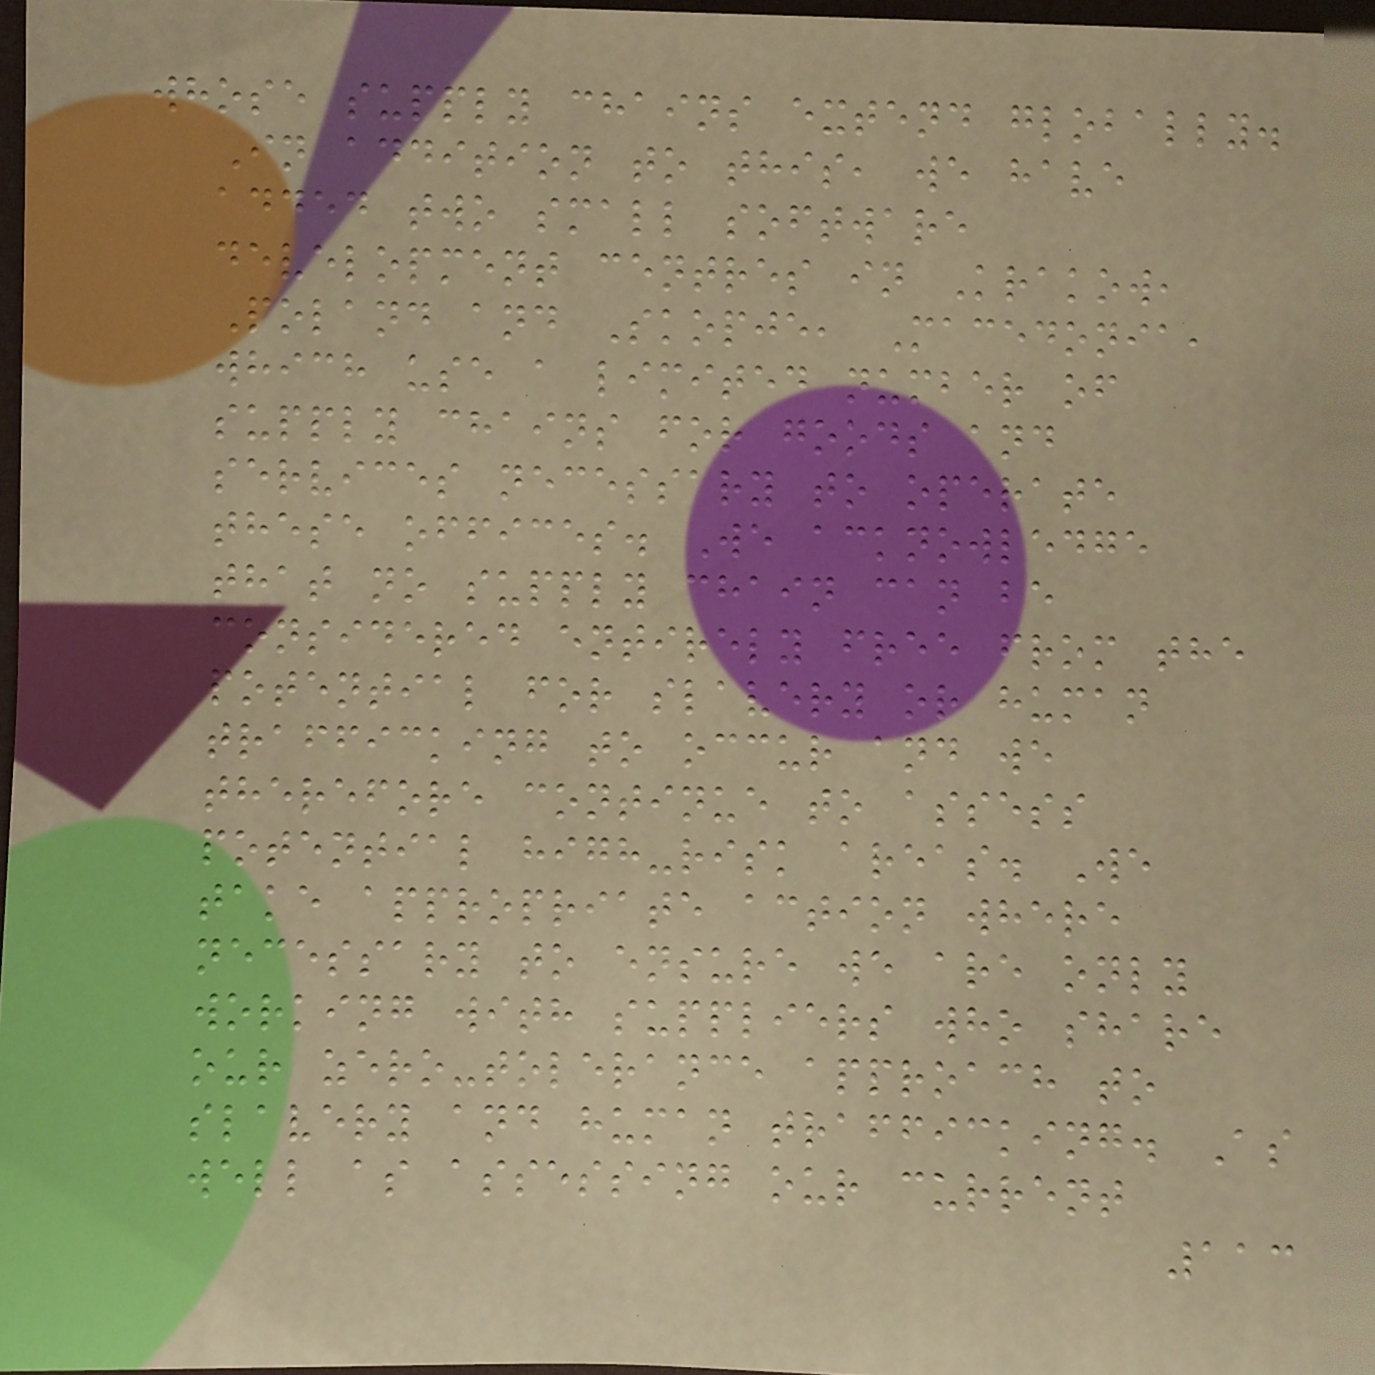whose supply chains extend globally.
In addition to this, we have
added two small software
development centres in Krakow,
Poland and Skopje, Macedonia,
which use a limited number of
supply chains for goods and
services necessary to operate
these offices. We acknowledge
that no supply chain can be
considered entirely free from the
potential for slavery or human
trafficking to occur and we
therefore continue to assess
potential high-risk areas. We
take appropriate action where
necessary to ensure we are only
working with suppliers who share
our zero-tolerance approach to
slavery and human trafficking. As
well as assessing our current
113
